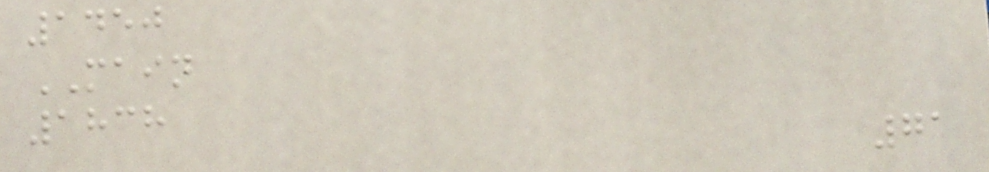1450
MAIN
1838
71
